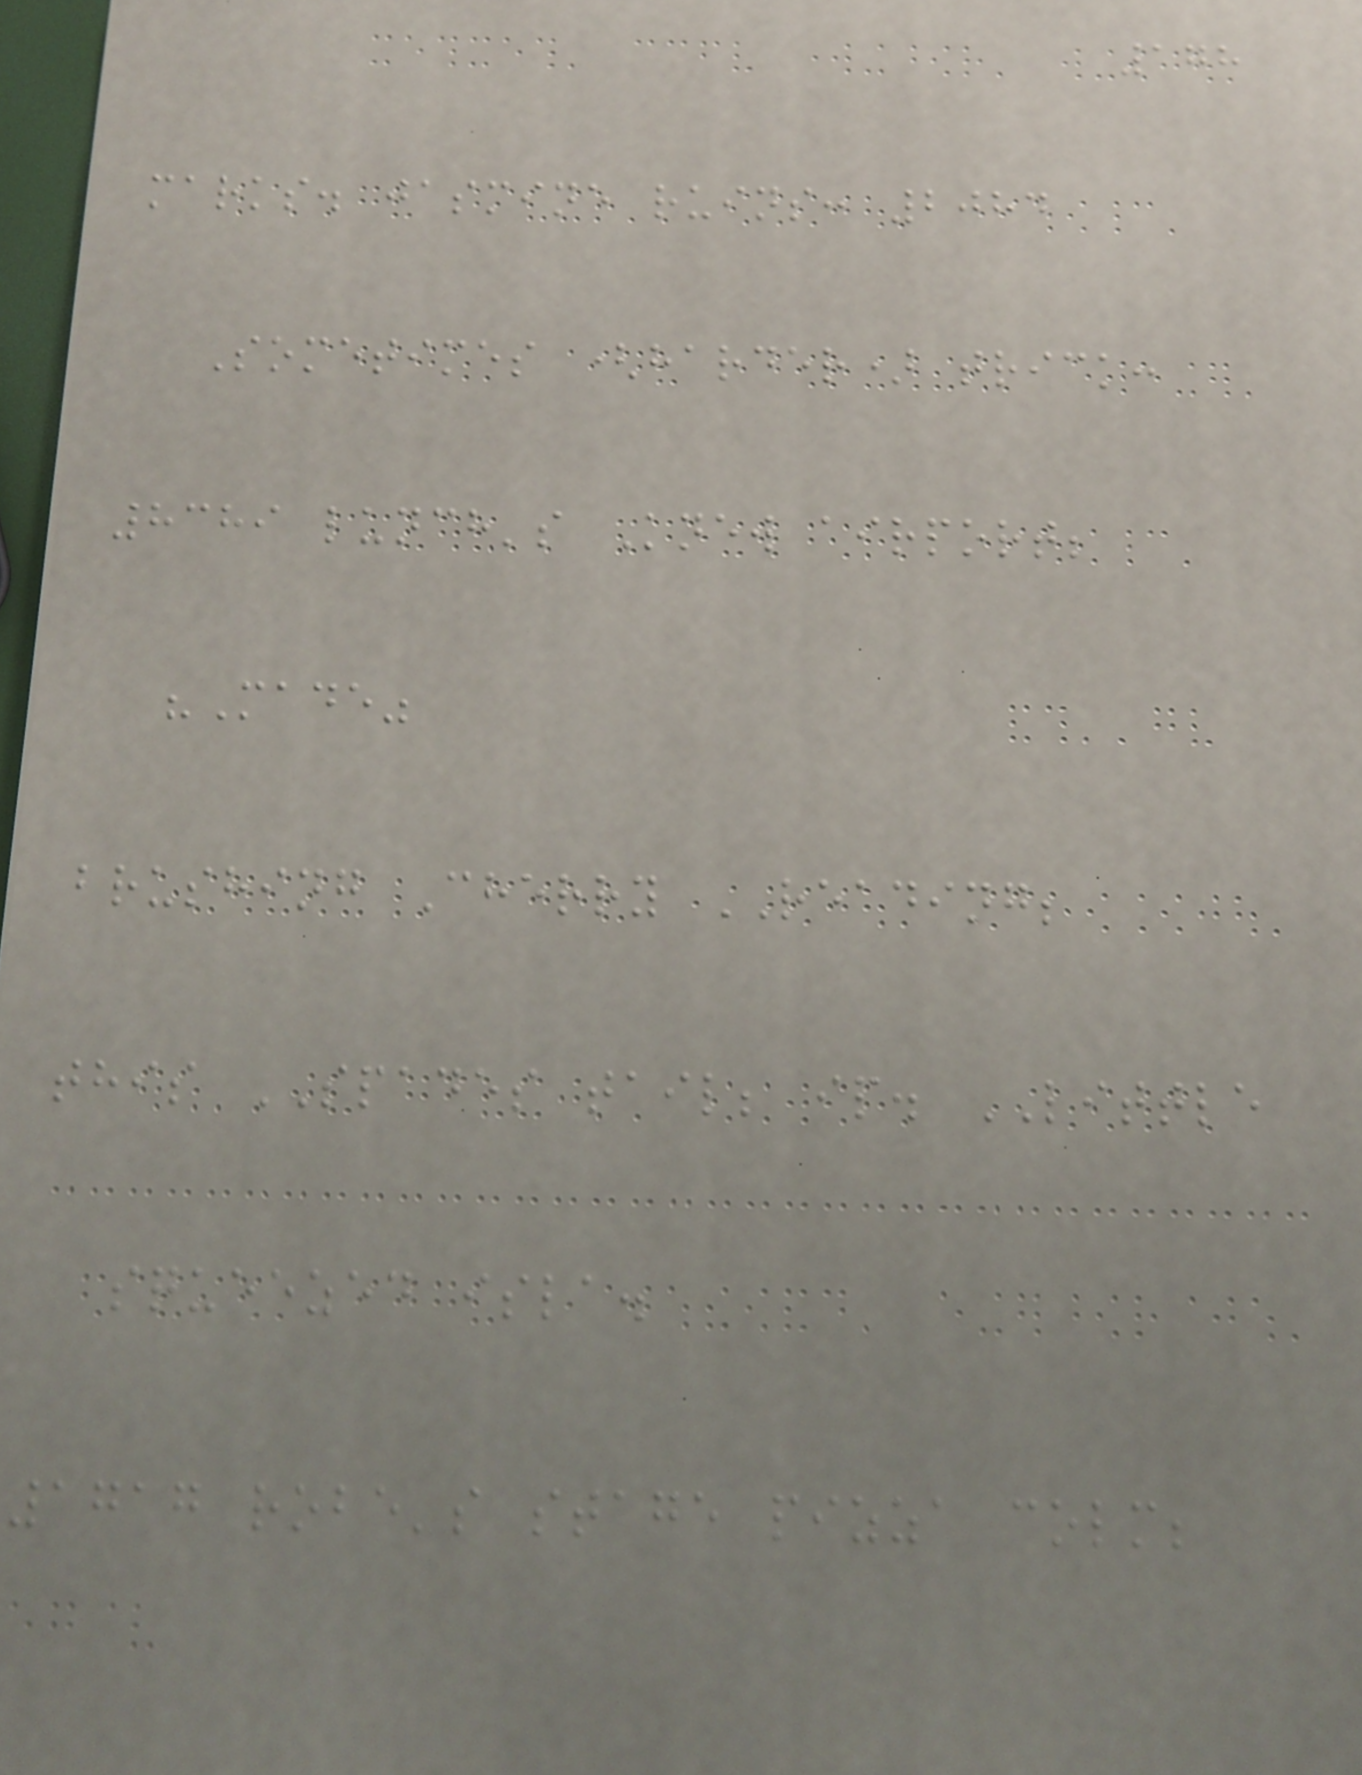178
marks. jasmine ruins: 2084
Sometimes (harder) trick:
8389 lunch's Knew airport;
"Made"
brushing Cherry READING;
this SPADES tail; ip. LITTLE
squeezed isla.
1717 robe's stage pizza colm;
